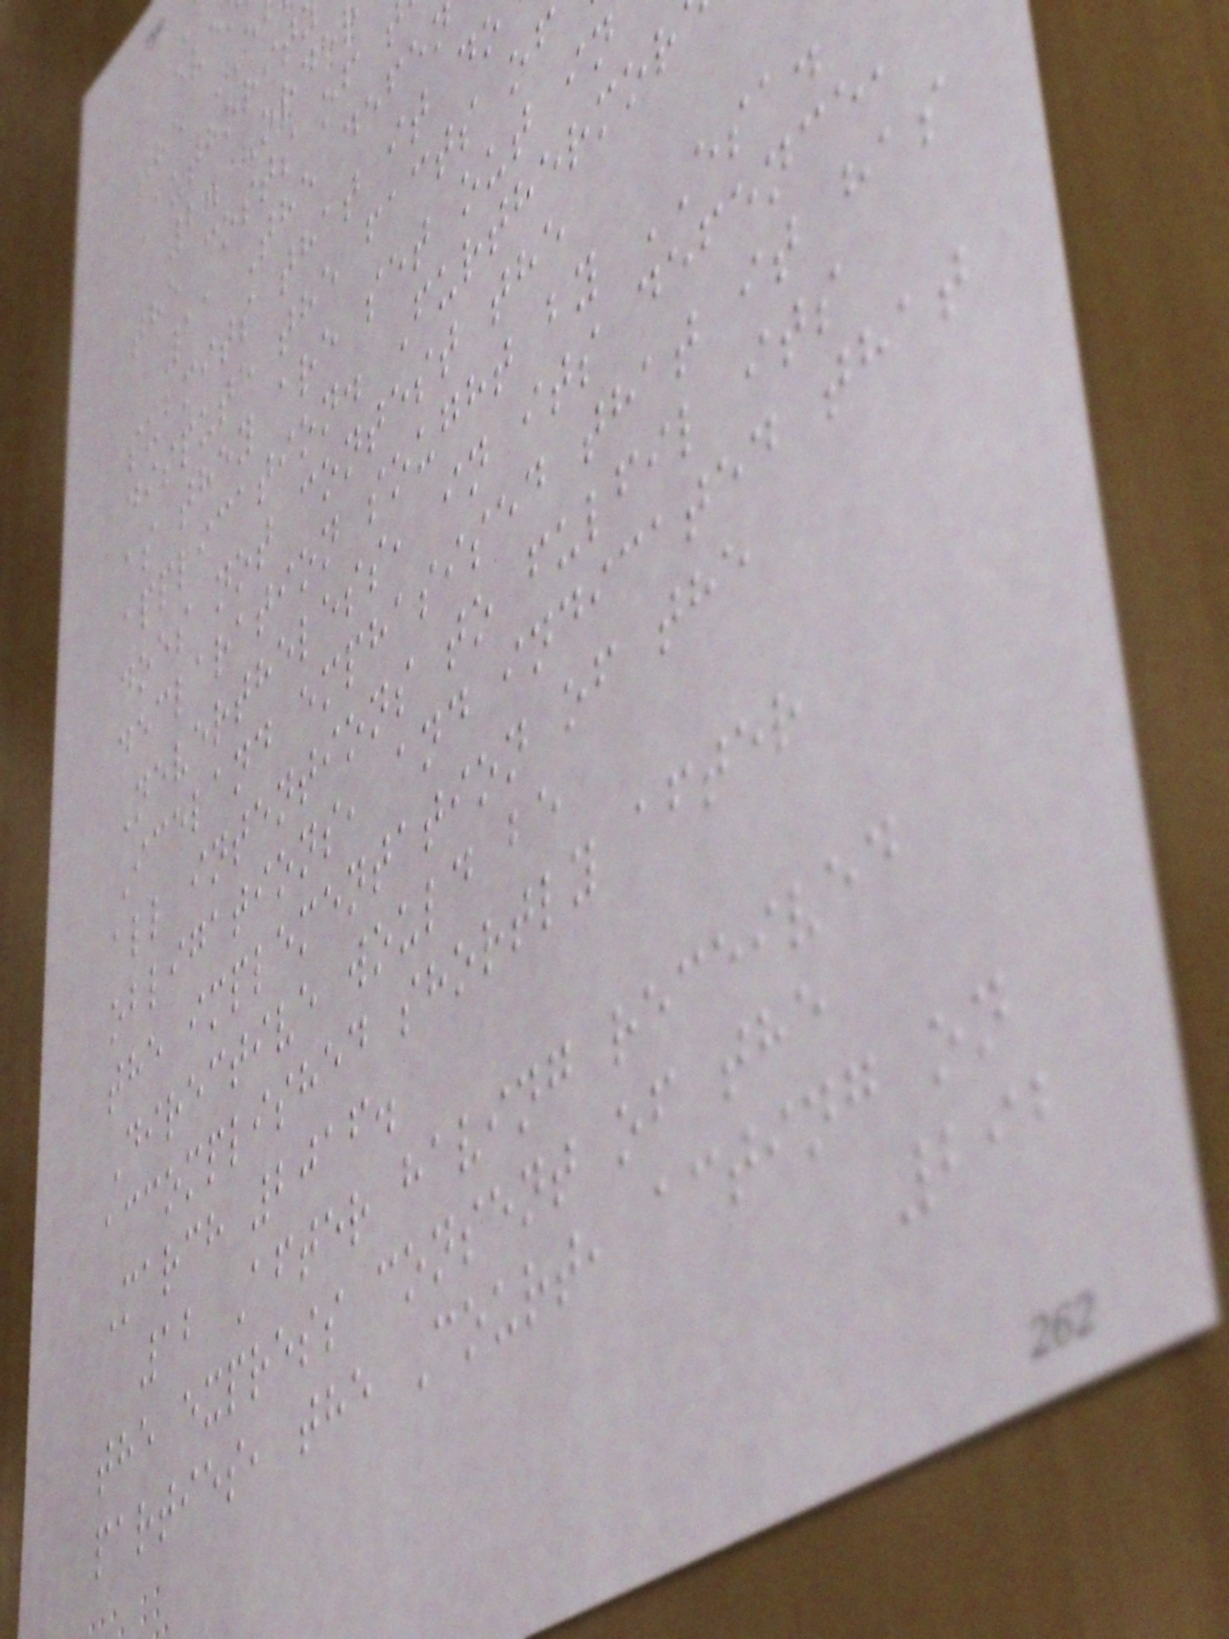Authorit
2. Orde
the costs of
11 The defen
submits that it do
dispute the facts of
as they are set out in
application. Furthermor
does not contest the
declaration sought by ESA.
Nevertheless, in its defence,
Iceland emphasised that it has
all intentions to fulfil its
obligations, and indicated that
the implementation of the
Directive would be
accomplished shortly after
March 2016.
12 After having received
the express consent of the
parties, the Court, acting on
292
